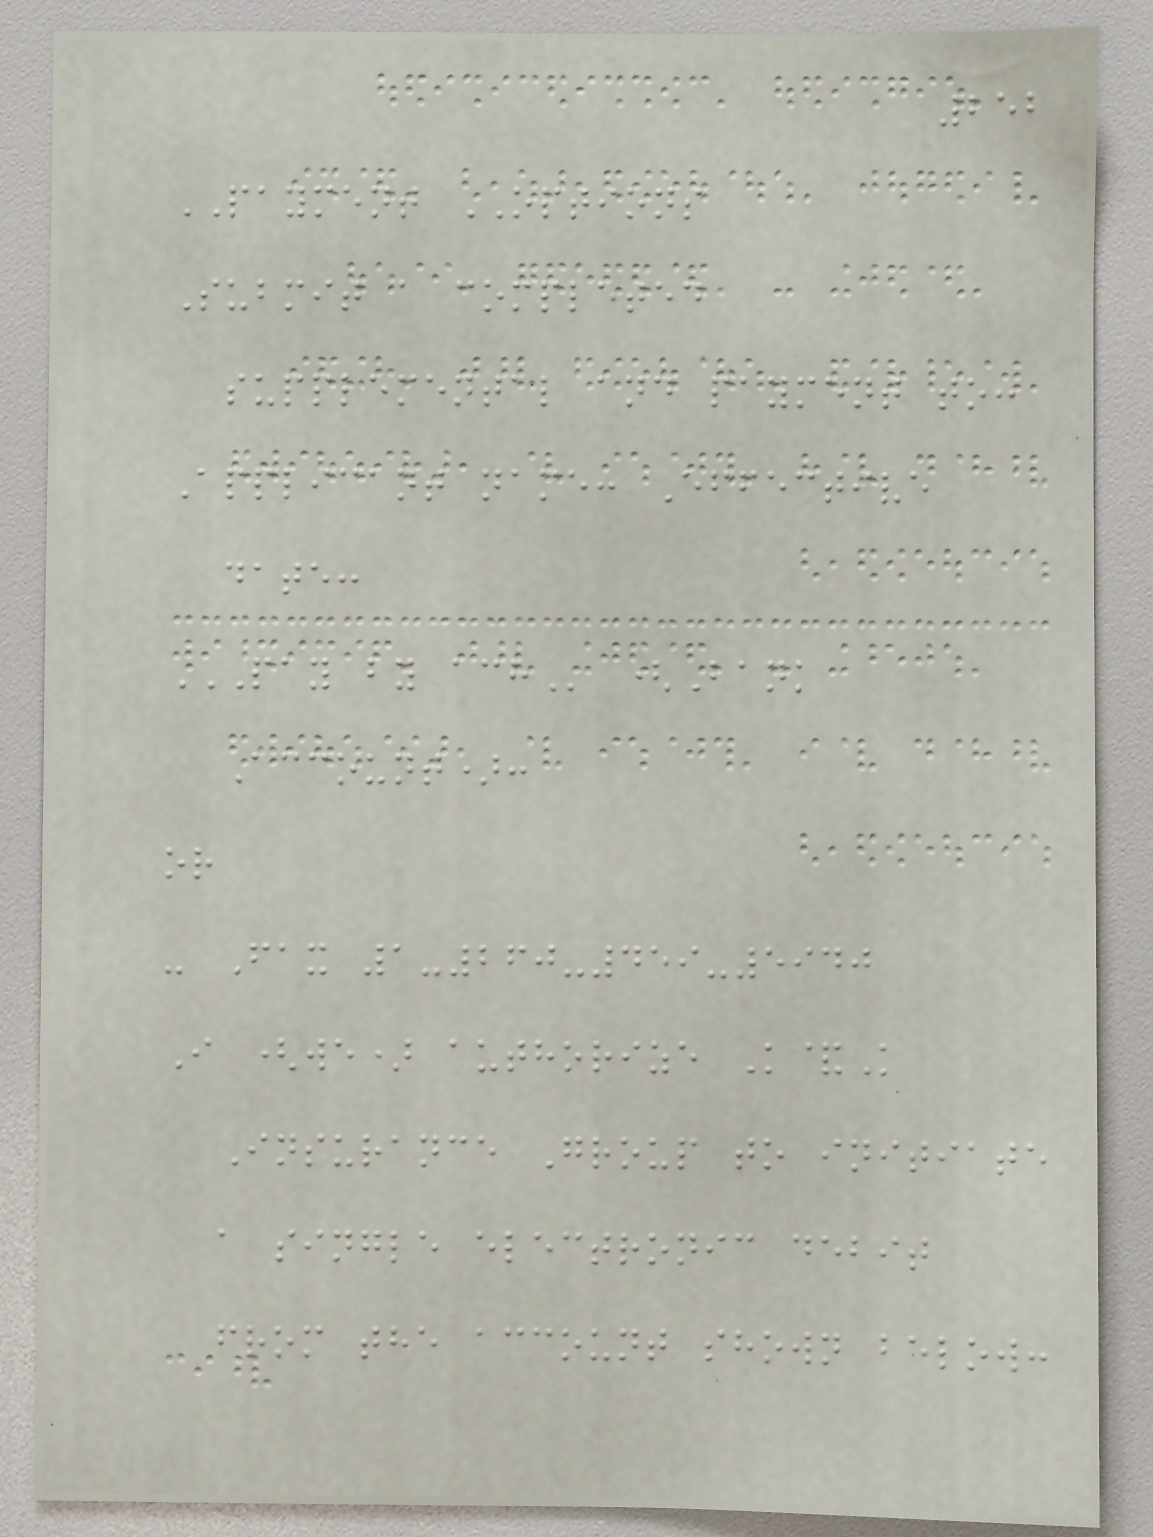252
PAYMENT OPTIONS
Submit a completed
supplemental and payment to:
Applicant name: Effective
date:
PAY BY ACH (Bank
Account):
or
- Fax 1-260-459-5940
I (we) authorize K&K
Insurance Group to initiate
a single electronic debit
from the account shown below:
